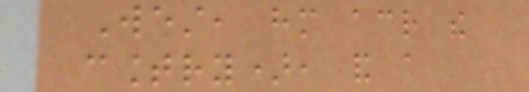West, him across the
country), and a
